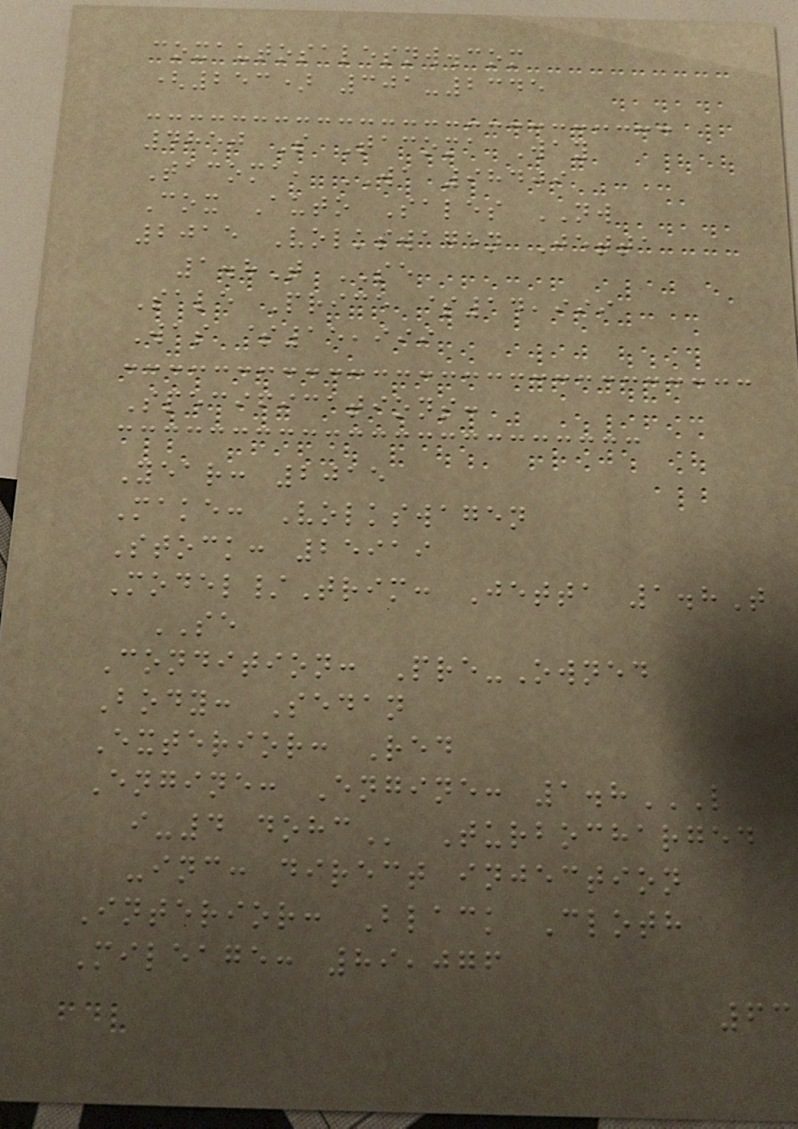coxautosalesnw.com
(253) 301-2345
4850 S Tacoma Way
Tacoma, WA 98409
Cox Auto Sales NW
2015 Volkswagen Jetta
1.8T SE
Sale Price $14,999
Was $15,999
Specifications:
Year: 2015
Make: Volkswagen
Stock: 25919
Model/Trim: Jetta 1.8T
SE
Condition: Pre-Owned
Body: Sedan
Exterior: Red
Engine: Engine: 1.8L
I-4 DOHC Turbocharged
-inc: direct injection
Interior: Black Cloth
Mileage: 89,076
63
